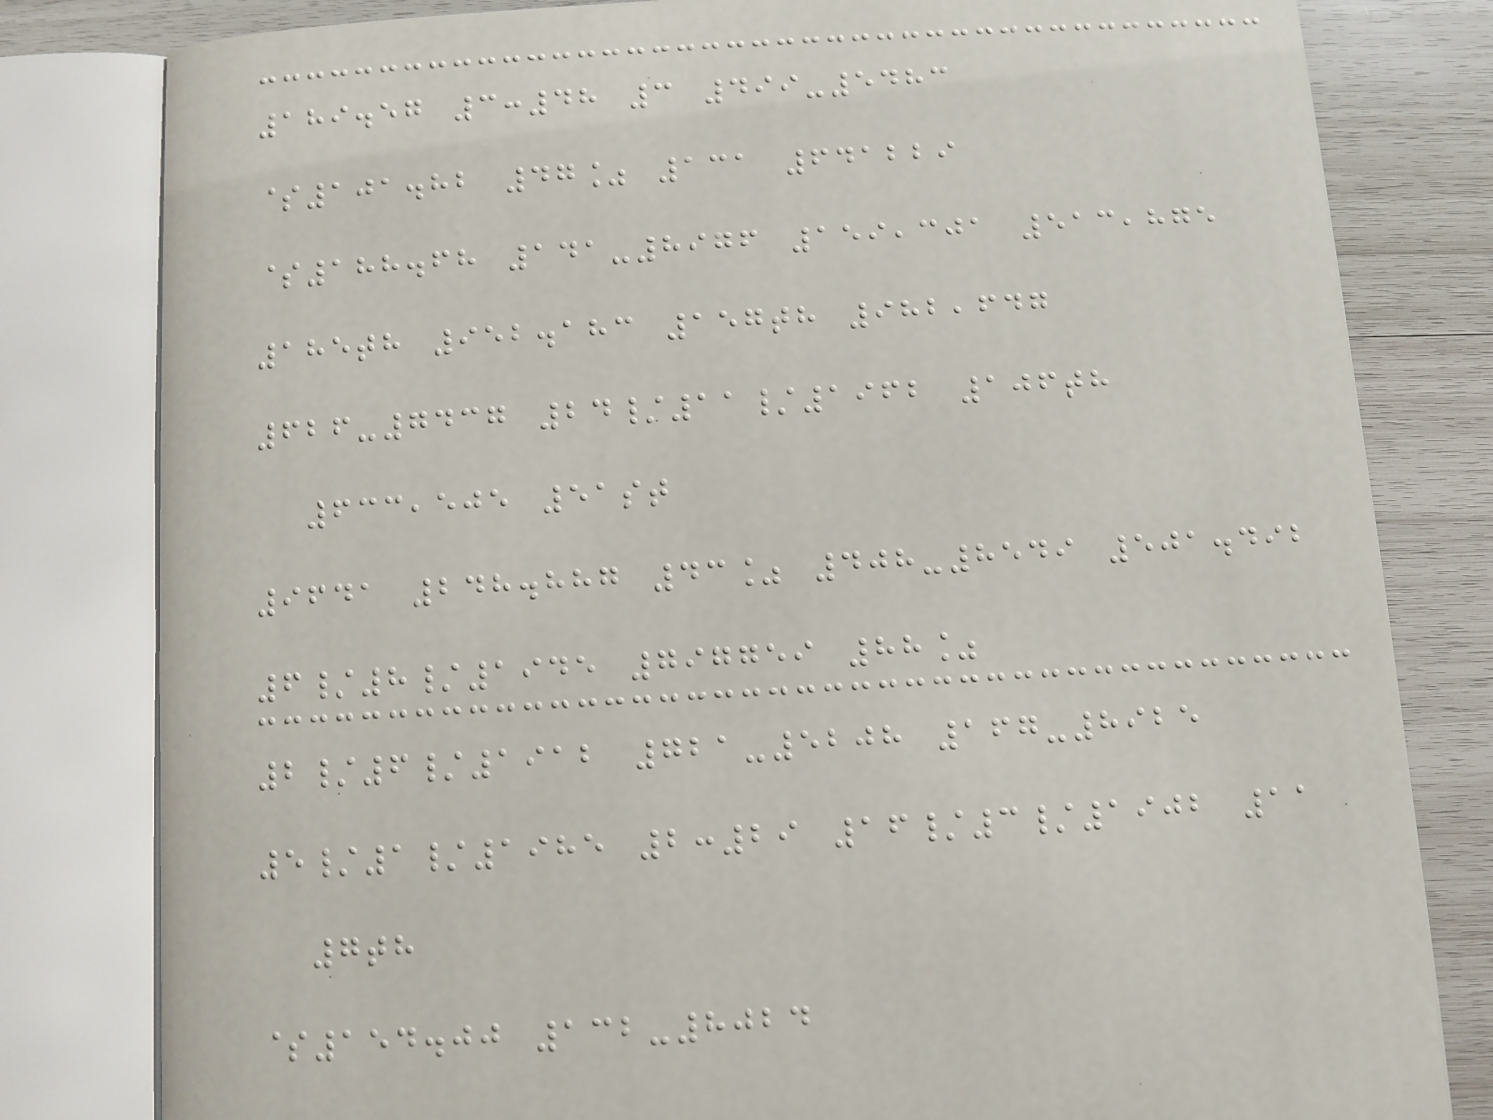189.57 3:48 3 499-5483
$101.82 47% 131 641229
$188.68 141-8976 159,301 513,875
185th 952.183 157th 982,647
626-7437 24/11/1962 106th
633,505 51st
9641 248.887 43% 408-8549 501.492
6/8/1945 797759 88%
2/6/1912 721-5208 167-8925
5/1/1985 2:29 16/3/1902 11
7th
$154.00 132-8024
